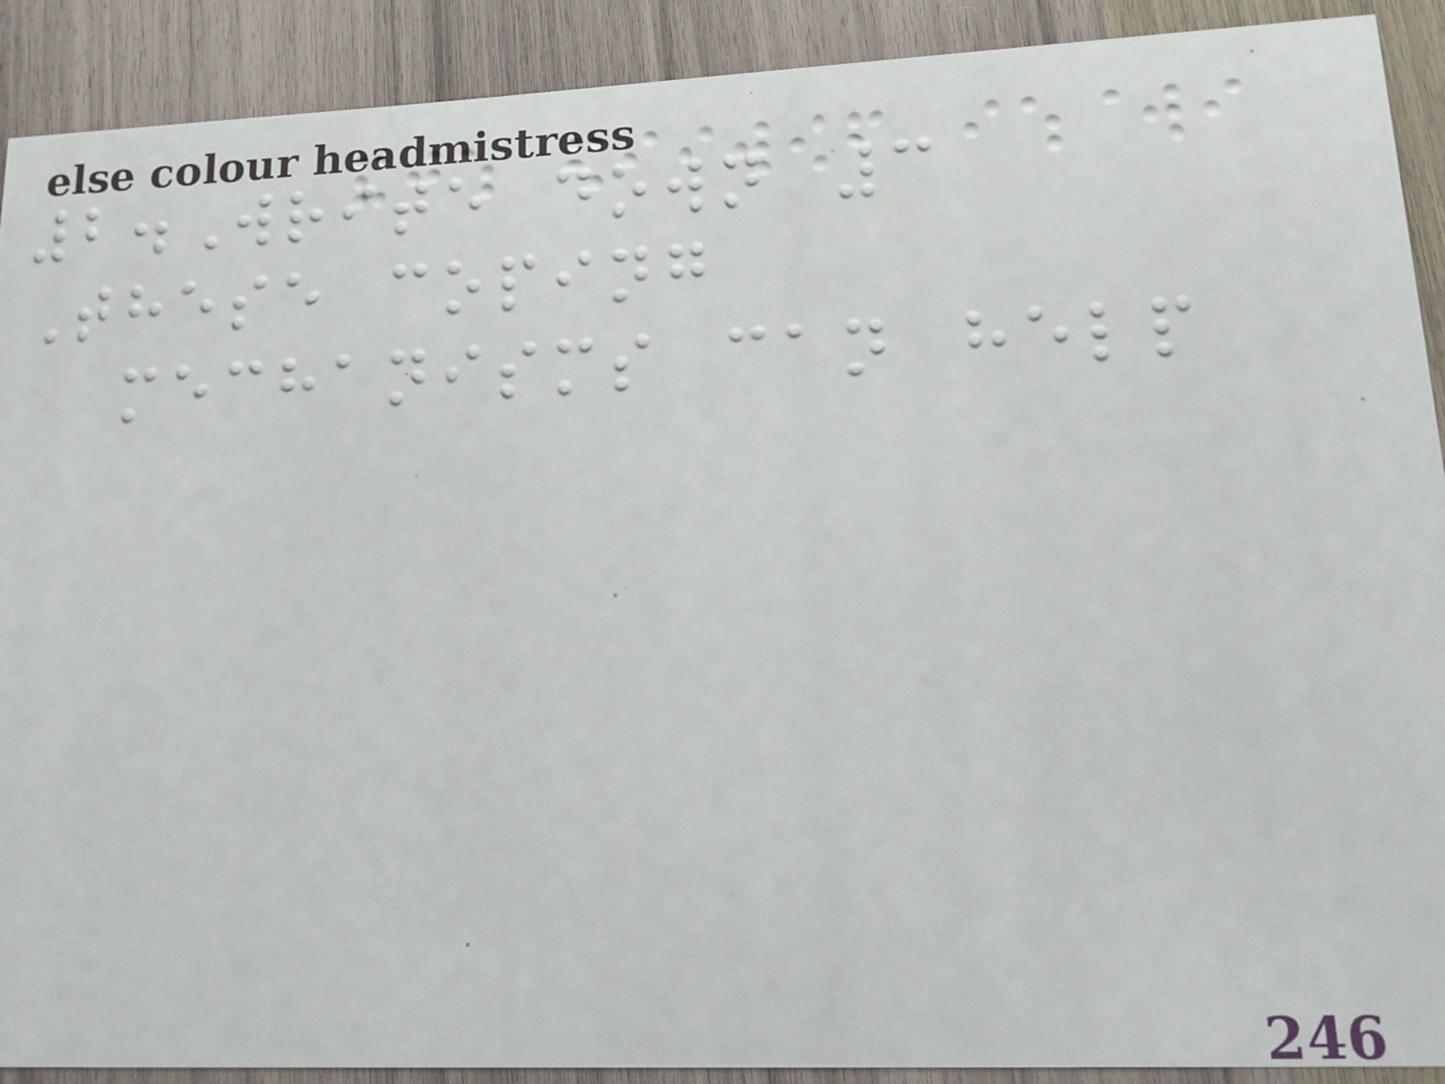2.Write down 3
These coping
mechanisms can help
